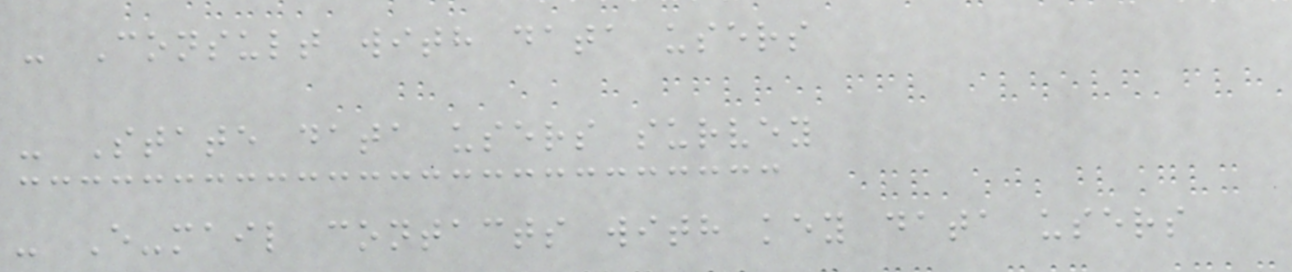- Consult with data users
- State data users survey
- E-mail contacts with key data users
